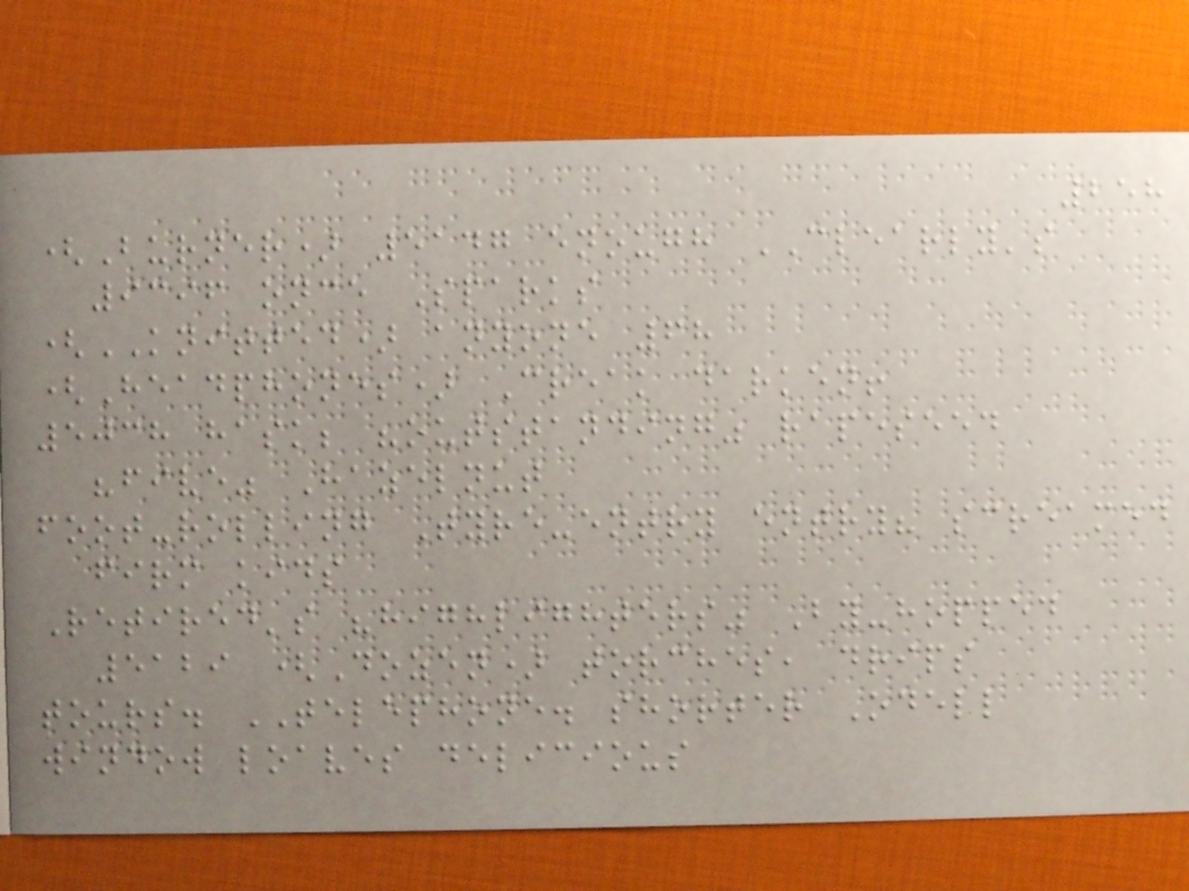258
(Burner) 5147 enough CLEARLY's
9396 once Sparks
(KNITTED) anyone 68
(Headphones) Creak darken!
5038 hask; "outstanding" rapeseed
"five" Hazelnut
foot-rolling Tyre-entry entry? screamed
firm kids
Retired's "highlighters" By-hopped
5129 (Dozen) torches, drips
tours. TELEPHONE. shorter Odell
window loaves delicious
